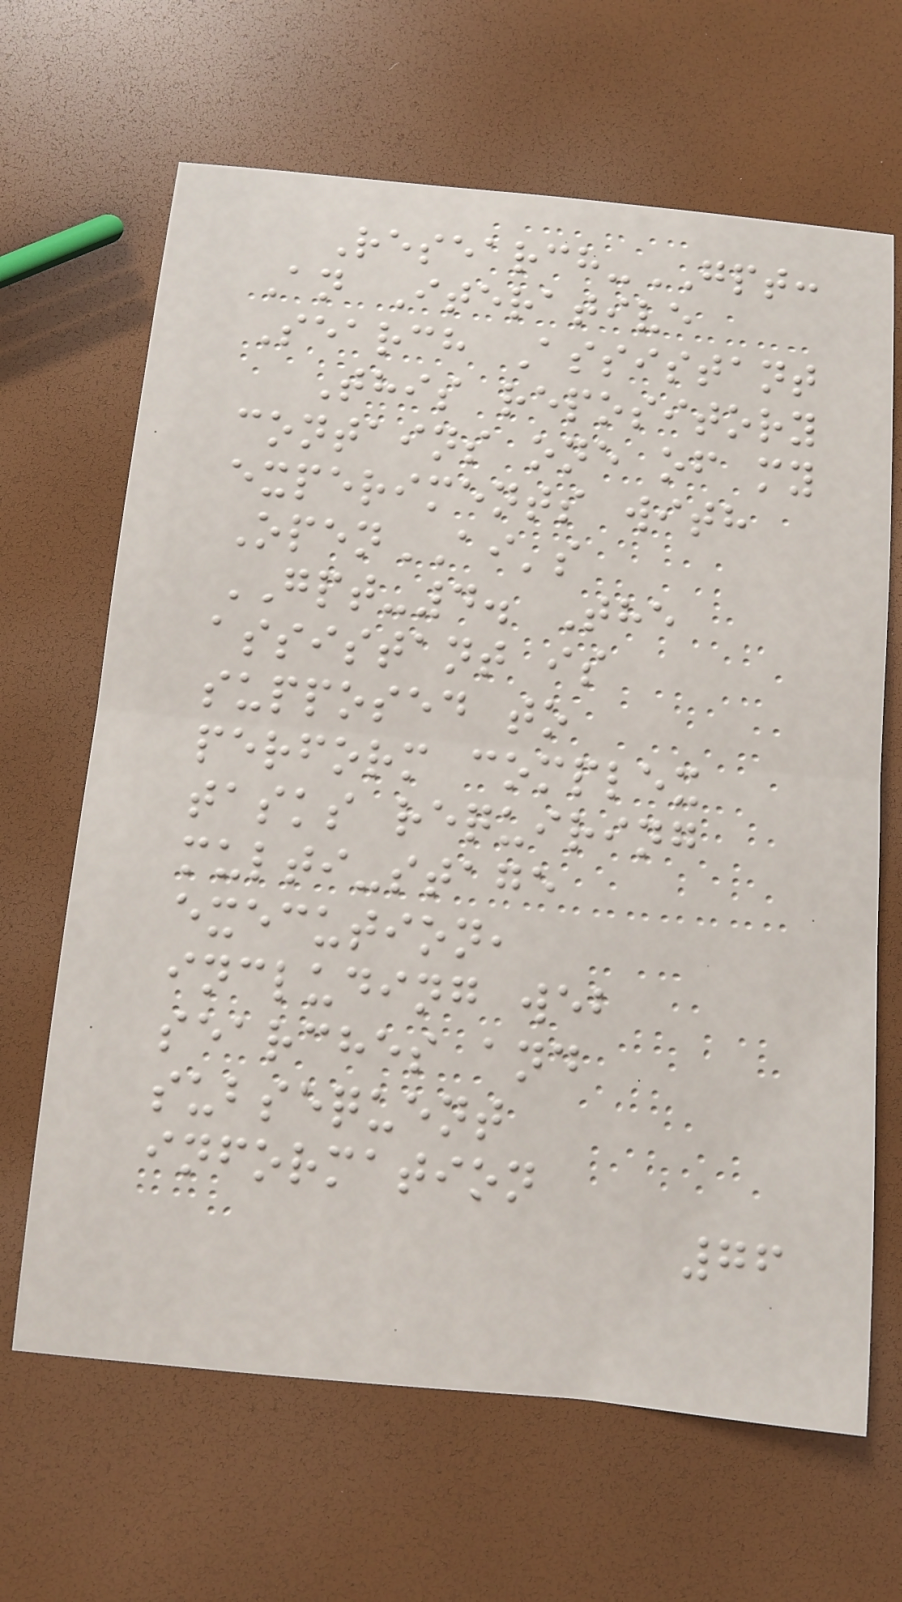Research-GPT:
An Iterative
Search Assistant
This repository
contains one of my
experiments with
OpenAI's
GPT-4. The
assistant is
supposed to
perform complex
tasks requiring
multi-stage
execution,
including web
searches and
subsequent
information
76
